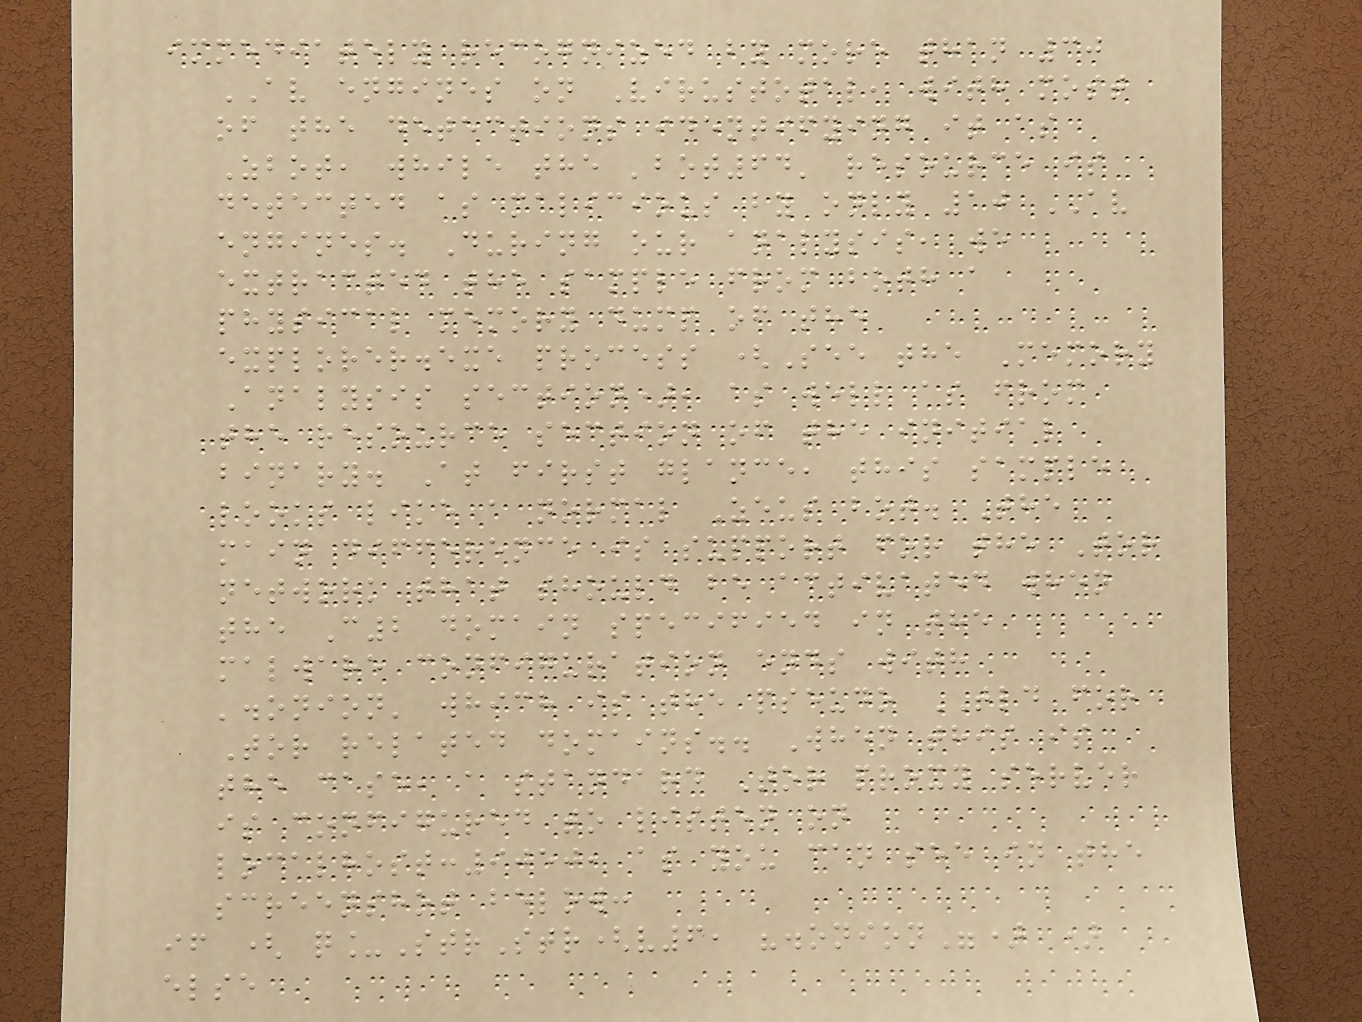immediately recognized by more than 30
AV engines on Virustotal, with most
of the detections identifying it as
Zbot, while the 'bot64' resource is
detected as malicious by only 10 AV
engines. During our analysis, we
extracted the sample from both a
physical memory dump of the
explorer.exe process (See the Memory
Analysis section), as well as from
the resource section of the initial
binary. At first glance, this sample
looks like a normal Zeus bot. The
main difference is support for the Tor
network that should be activated when
the C2 domain specified in the
malware configuration ends with
'.onion' which is the pseudo TLD for
Tor related domains.. When this is
the case, a standard Tor proxy server
is configured to listen on
localhost:9050, as you can see in the
screenshot below:
if ( q_StrStr(v6, ".onion") )
else
